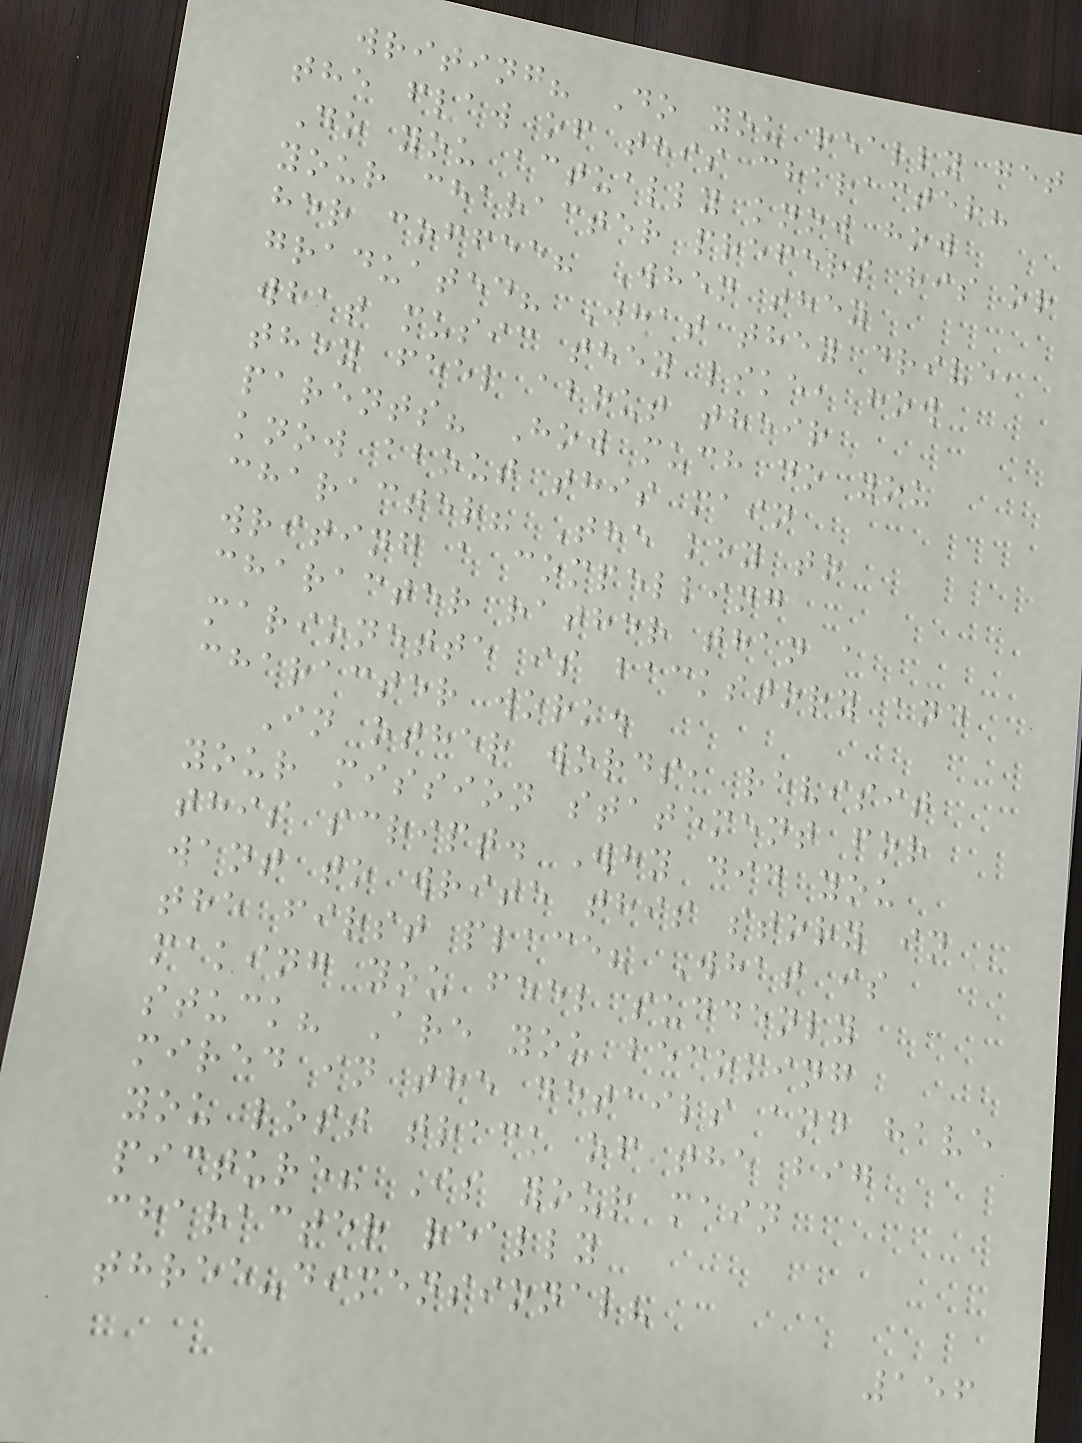writing? Do you really get
the flaw of this character?
Do you actually know how
your character prefers his or
her coffee? When they
graduated? What they drive,
what music they like, how
they feel about their
parents? How much do you
know about this main
character? The key to
writing a compelling
character rather than a
marionette is backstory and
character work.
In other words, revisit
your mission statement for
this script. Why did you
want to write this story in
the first place? What is
making you feel suddenly
stuck? Are you becoming
mired in the details and have
you lost track of the big
picture? Is your main
character really
three-dimensional?
156
